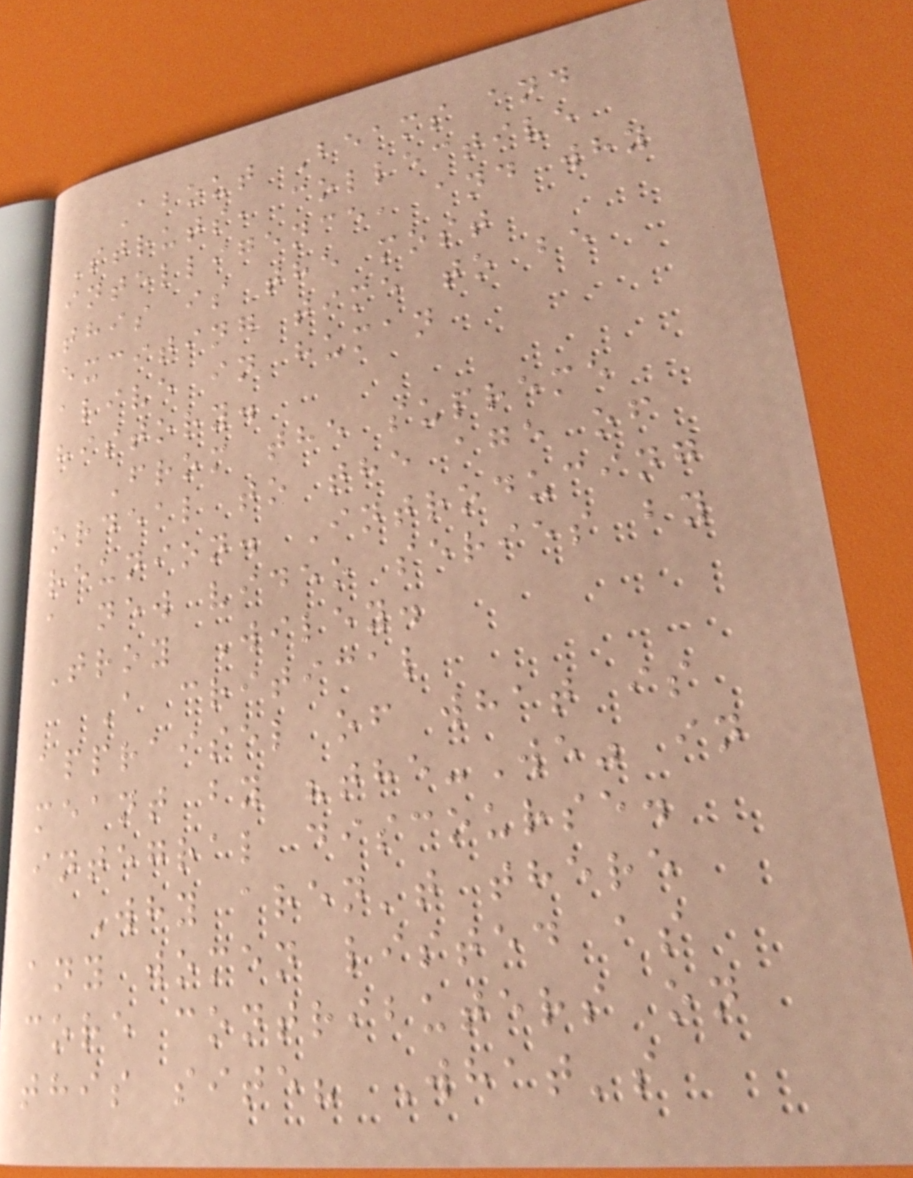About Beams and
Struts, collective
intelligence, and why
this is the most
exciting time to be
alive in human
history.
From the supreme
ordeal to the age of
reunion. Introducing
a new video series by
Troy Wiley.
A critical
appraisel of what is
meant by "the-We" in
integral discourse.
Why aren't there
any women listed as
core contributers on
this site? What's
